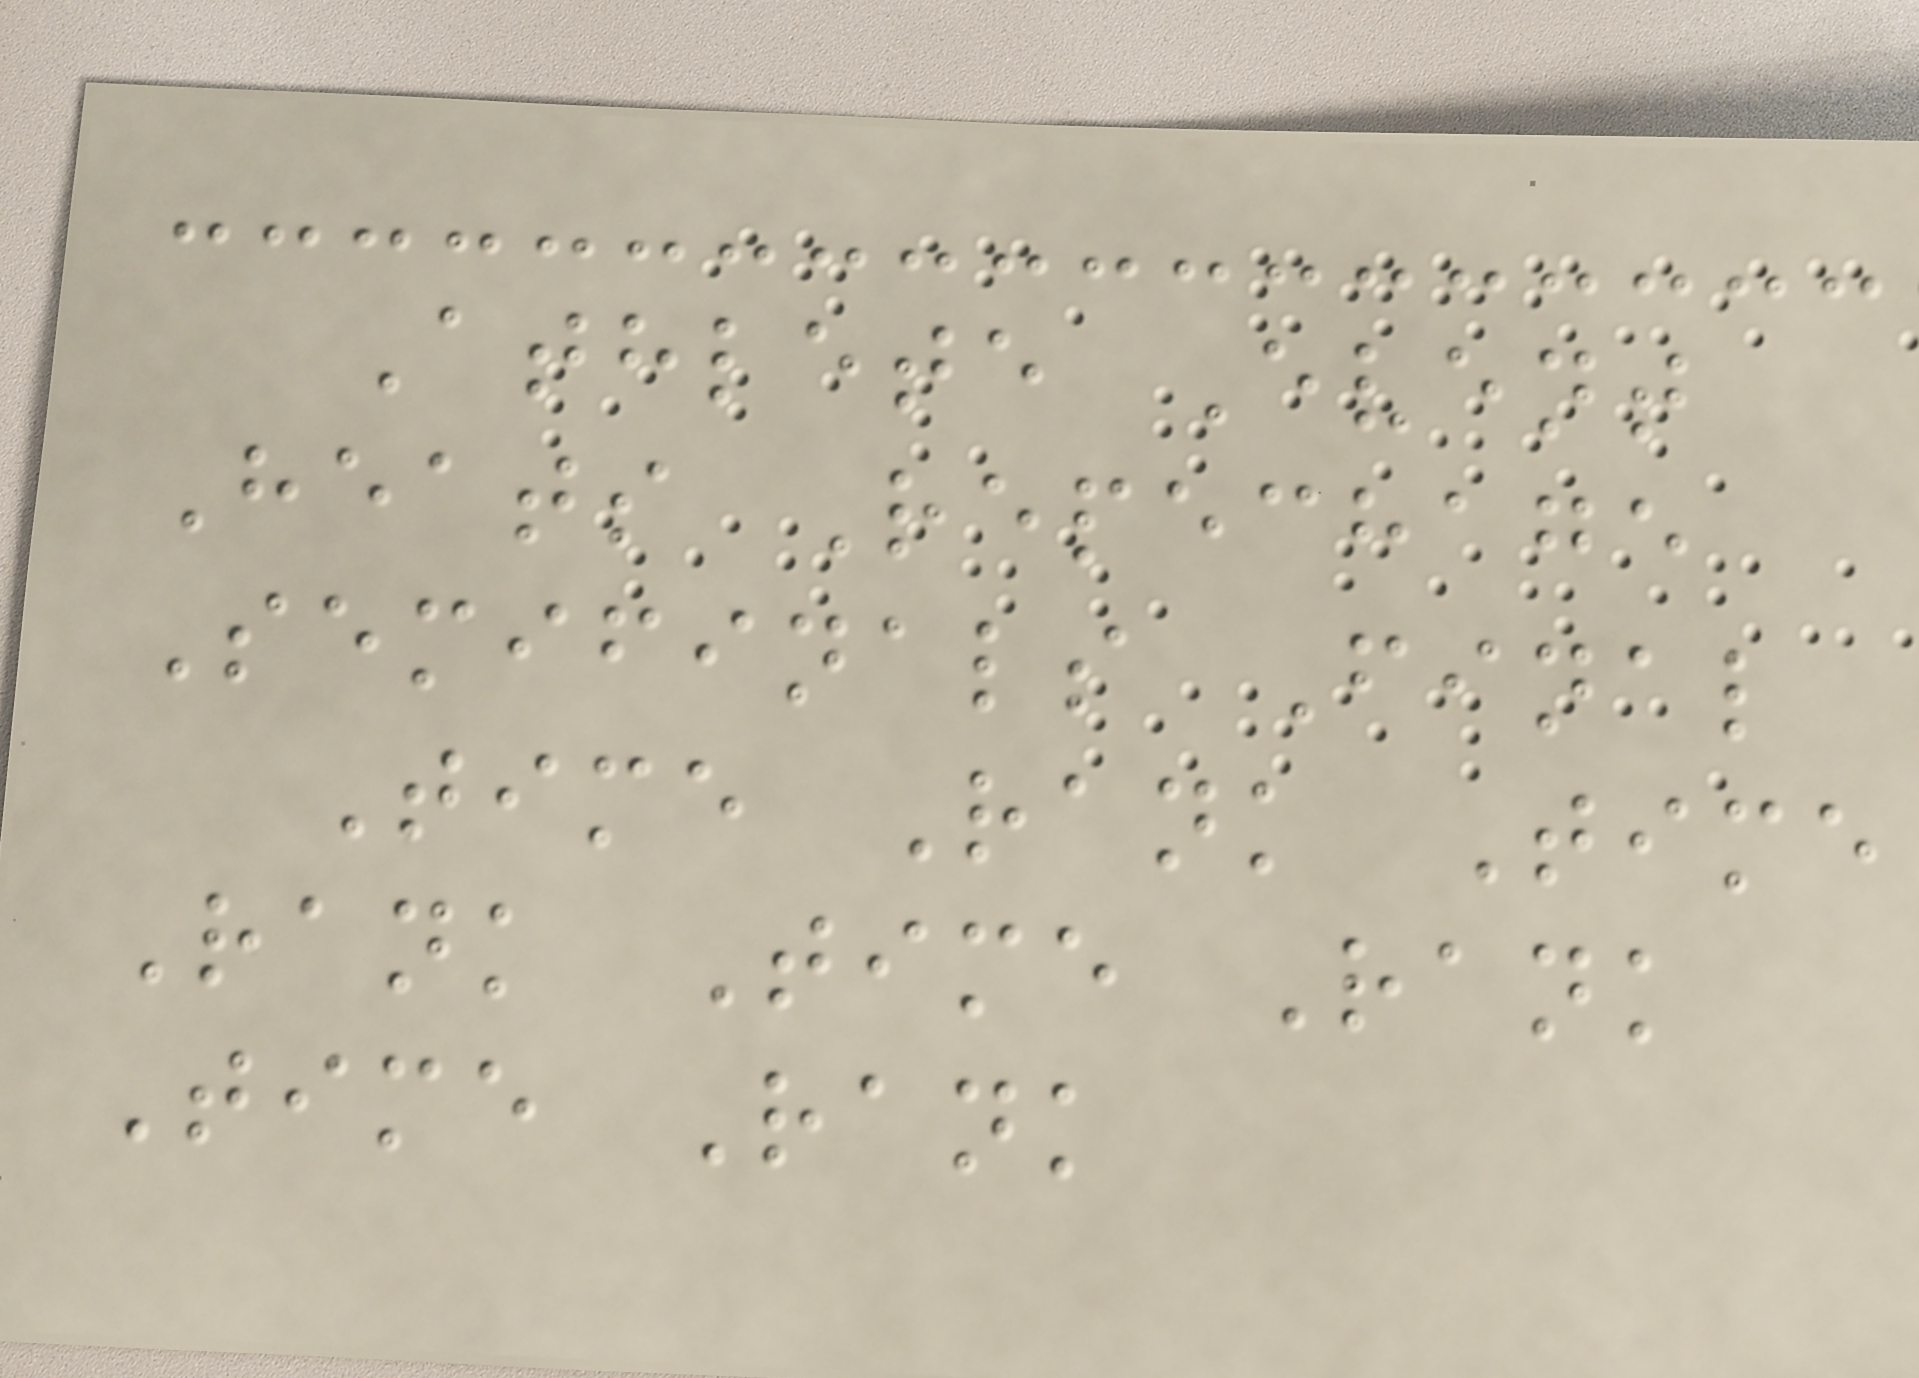Athlete Event
Heats Repechage
Semifinals Final
Time Rank Time
Rank Time Rank
Time Rank
